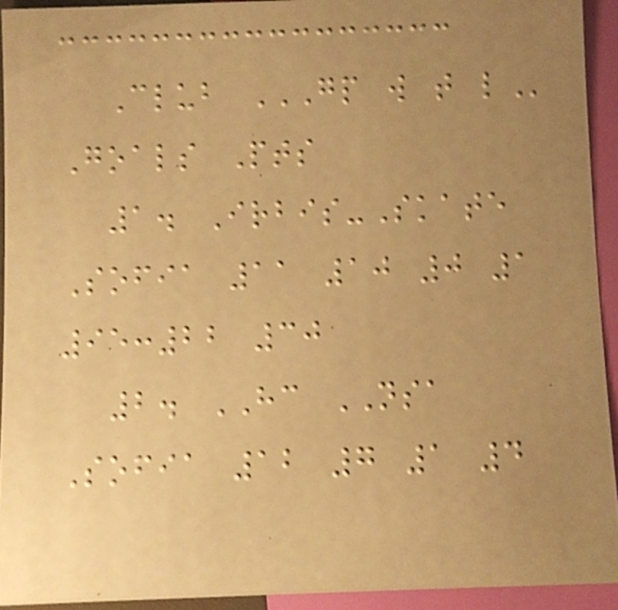Club GP W T L
Goals Pts
1. Irbis-Skate
Sofia 11 10 0 1
95:22 30
2. HC NSA
Sofia 12 7 1 4
